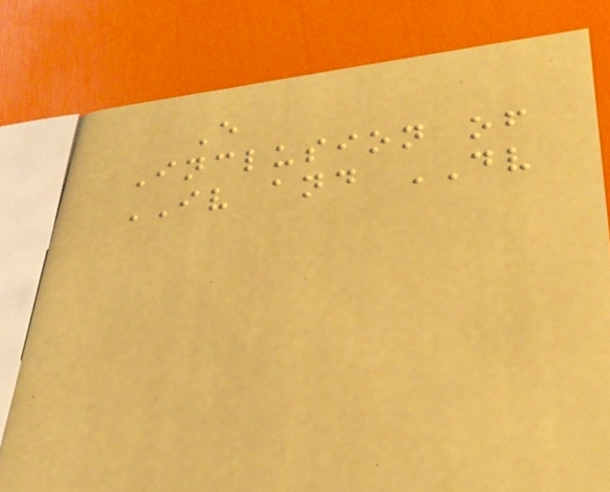E
Inclusion of
IV and DV
